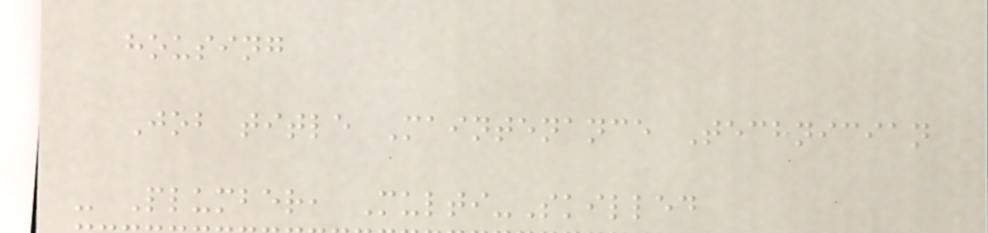housing
Job title Maintenance Technician
- Plumber, Multi-Skilled
